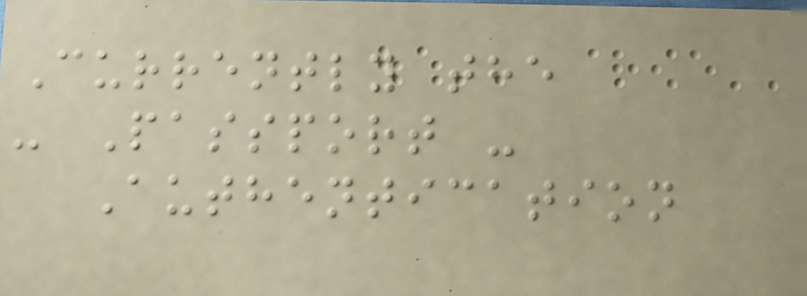Currently the
- Passport -
Authentication
